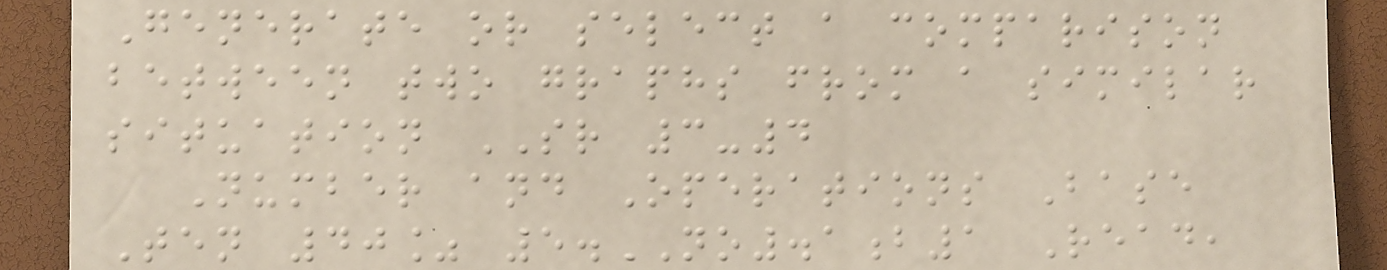Generate or select a comparison
between two graphs from a similar
situation SR 3-4
Number and Operations Base
Ten 40% 5.NO.1b1 Read,
